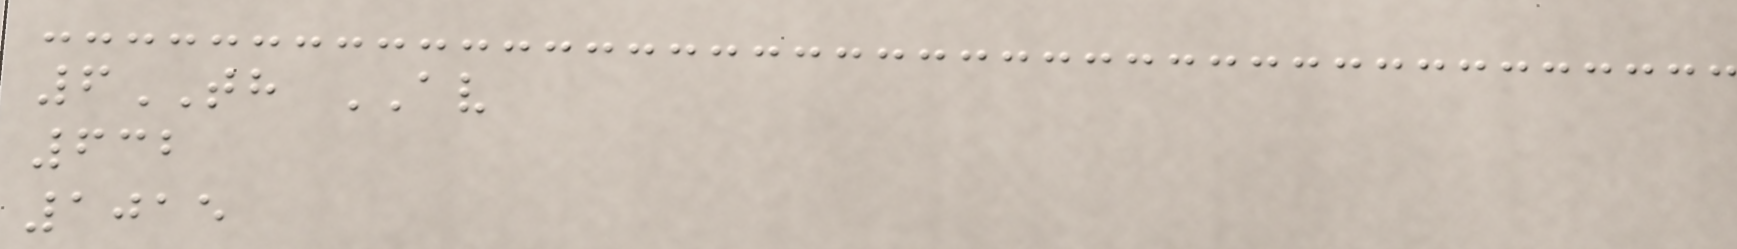6TH AV
632
1015
